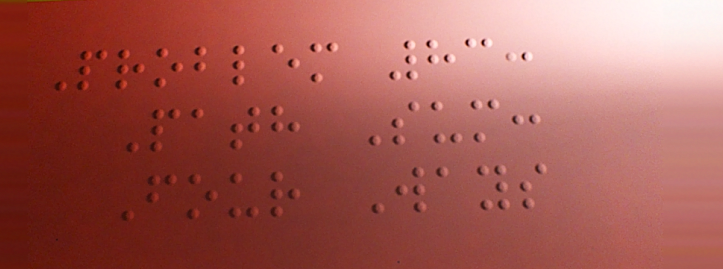Problem 83:
Path Sum:
Four Ways
